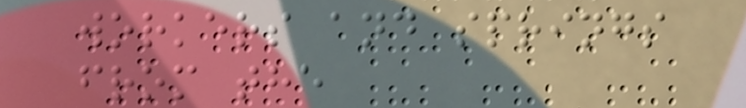workers and springs
from the
